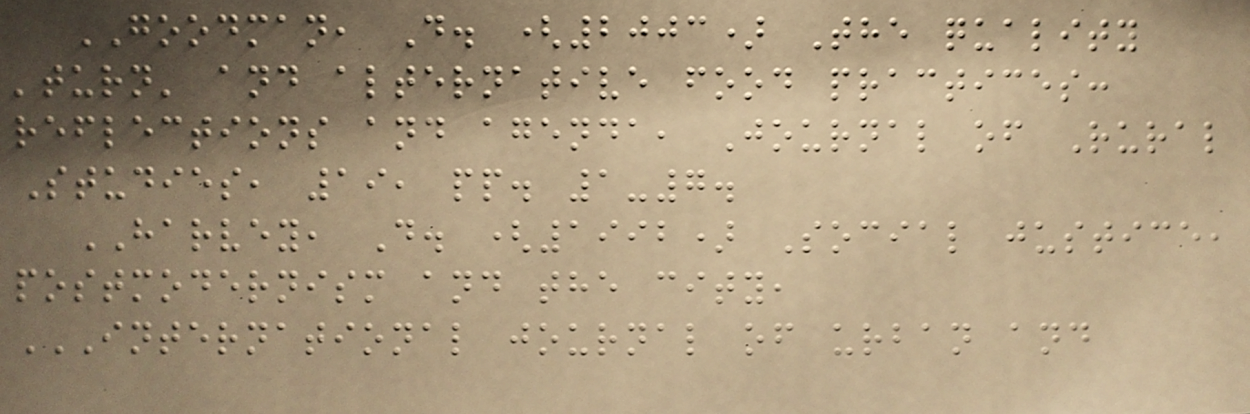GOODMAN, D. (2003) The quality
'turn' and alternative food practices:
reflections and agenda, Journal of Rural
Studies, 19, pp. 1-7.
HARVEY, D. (1992) Social justice,
postmodernism and the city,
INTERNATIONAL JOURNAL OF URBAN AND
